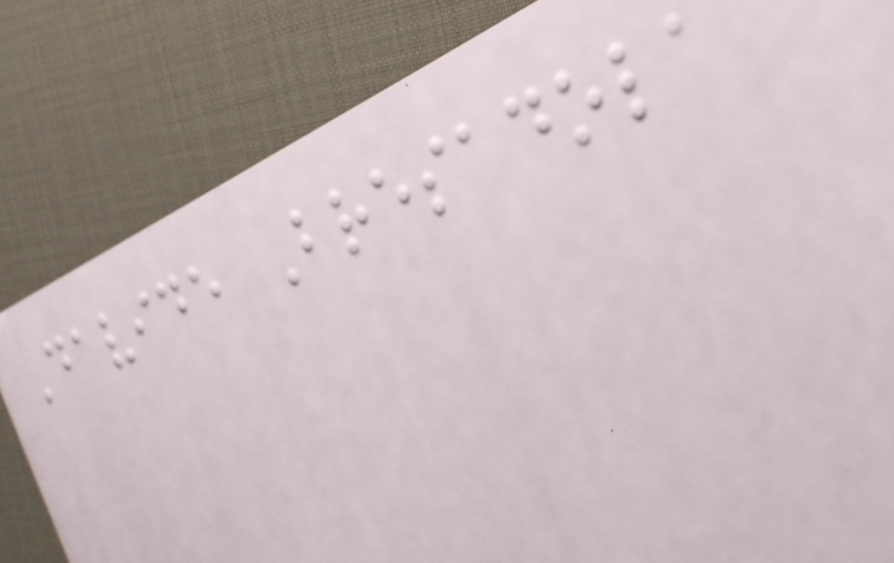Davide Bresadola
